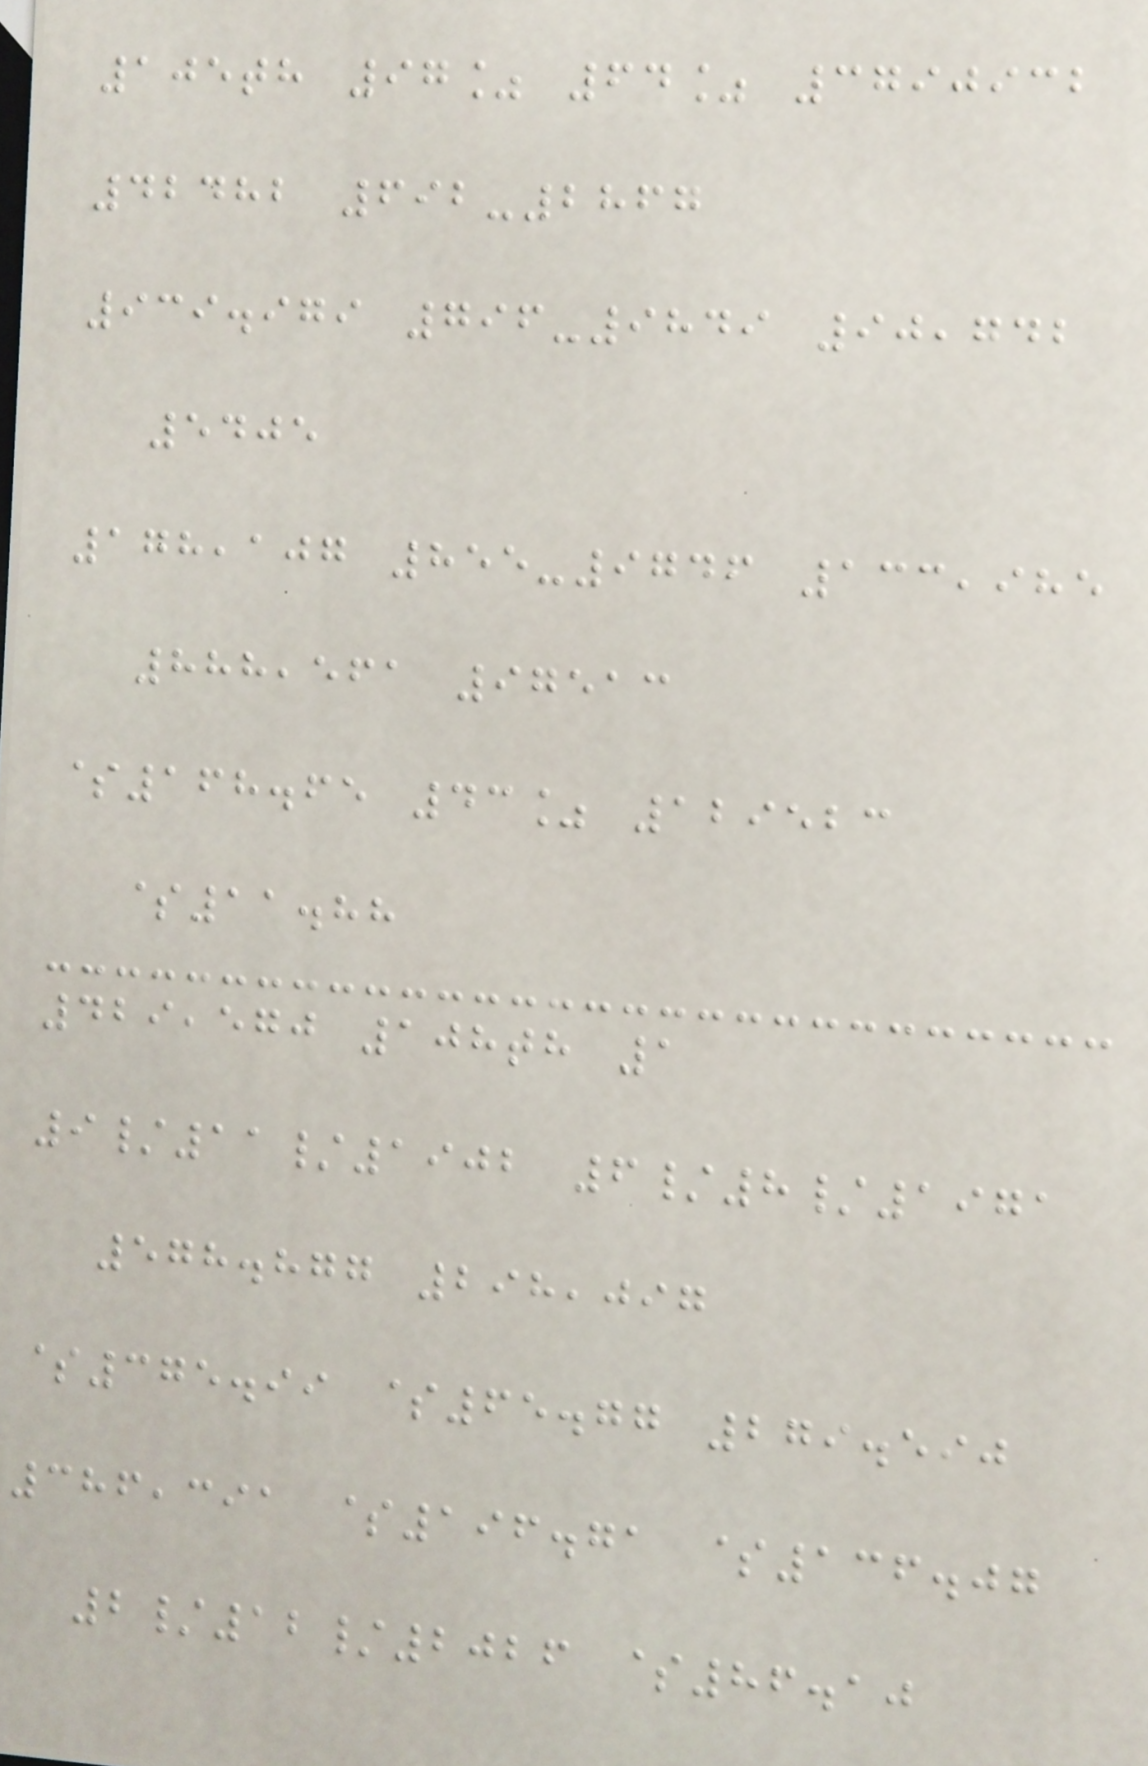105th 97% 64% 3790932
42482 692-2867
939.979 796-9849 90,742
5405
178,107 855-9746 133,985
888,561 97513
$168.65 43% 129523
$11.88
429,570 108th 1
9/11/1902 6/8/1971
578.877 298,097
$375.99 $65.77 279.590
386,391 $196.71 $136.07
2/12/2026 $86.10
